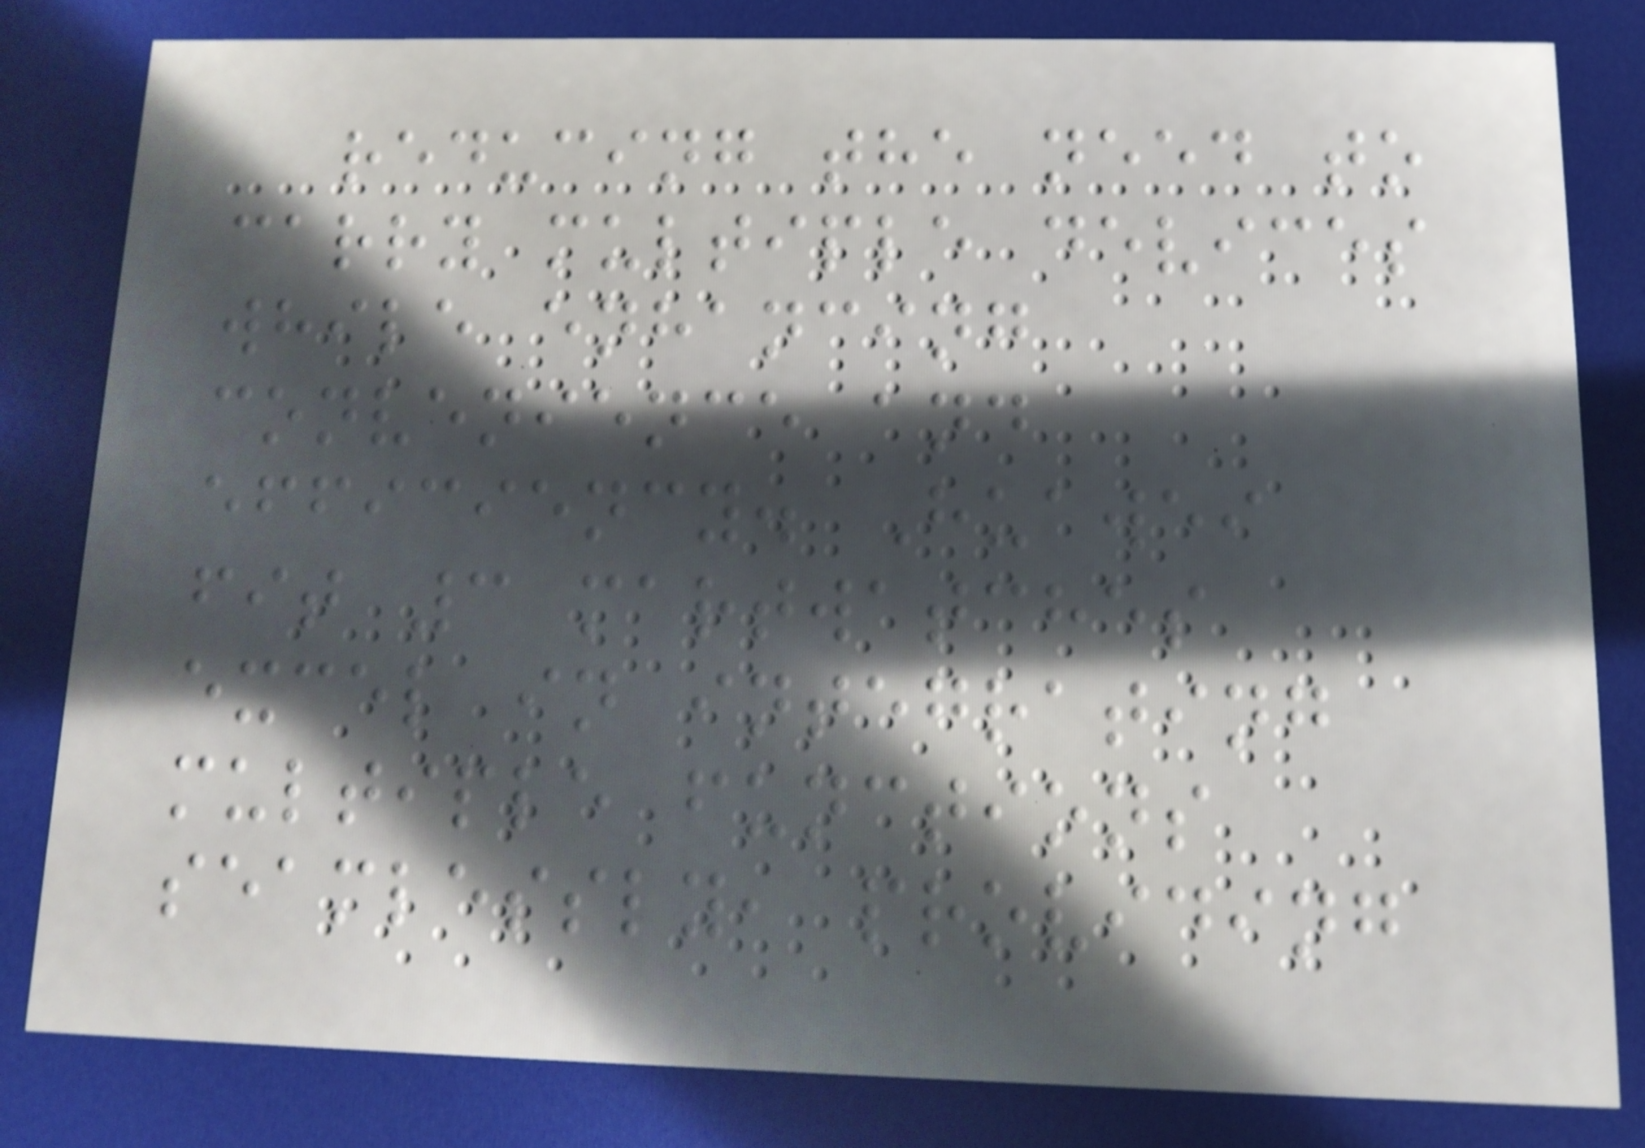reducing the need to
carry multiple devices
while enhancing
convenience and
efficiency. Huawei
fit 3 martwatches
excel in integrating
multiple functions
seamlessly, providing
